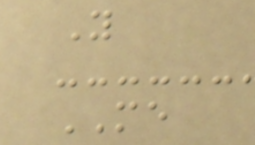Y
ME
